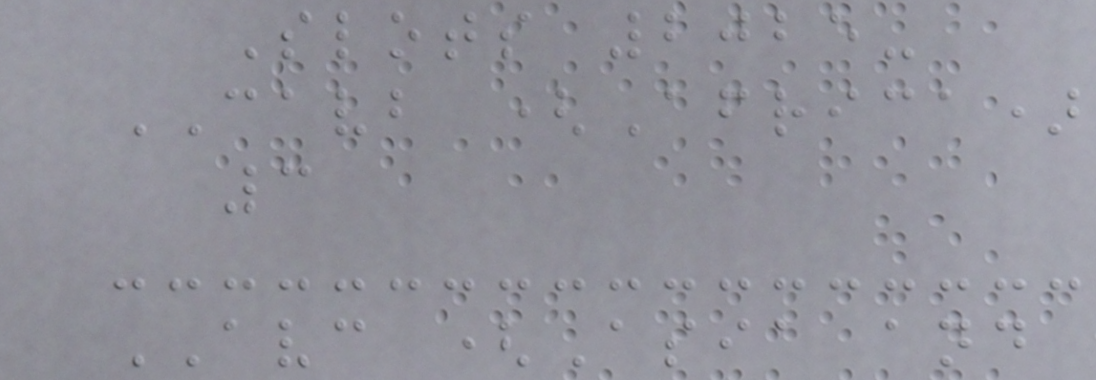Slots 2025-
CAVB (Africa)
3
AVC (Asia and
